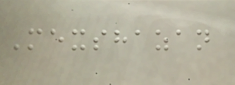Mexshazan
